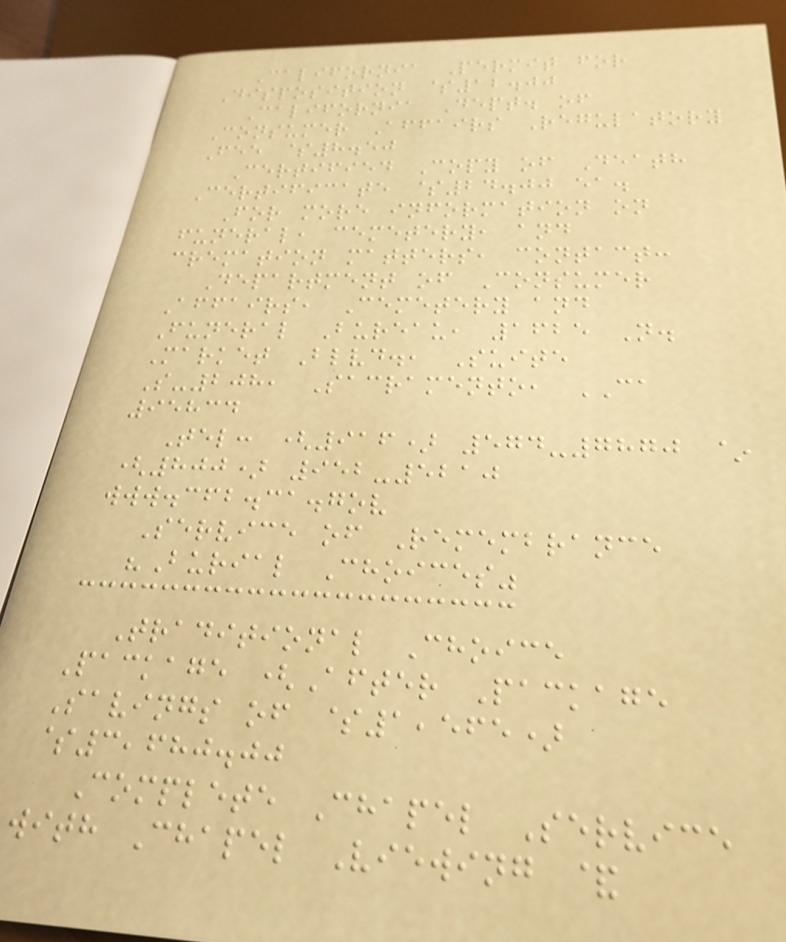California Permit for
Disposition $12.00
California Dept. of
Consumer Affairs Regulatory
Fee $8.50
Certified Copy of Death
Certificate $24.00 ea.
For more information on
funeral, cemetery, and
cremation matters, contact:
Department of Consumer
Affairs, Cemetery and
Funeral Bureau, 1625 N.
Market Blvd., Suite
S-208, Sacramento, CA
95834
Tel: (916) 574-7870 ~
(800) 952-5210
www.cfb.ca.gov
Service of Remembrance
"Burial Choices"
Traditional Choice
Package (After Package
Savings of $1,565)
$3,680.00
Complete Chapel Service
with Chapel Viewing &
